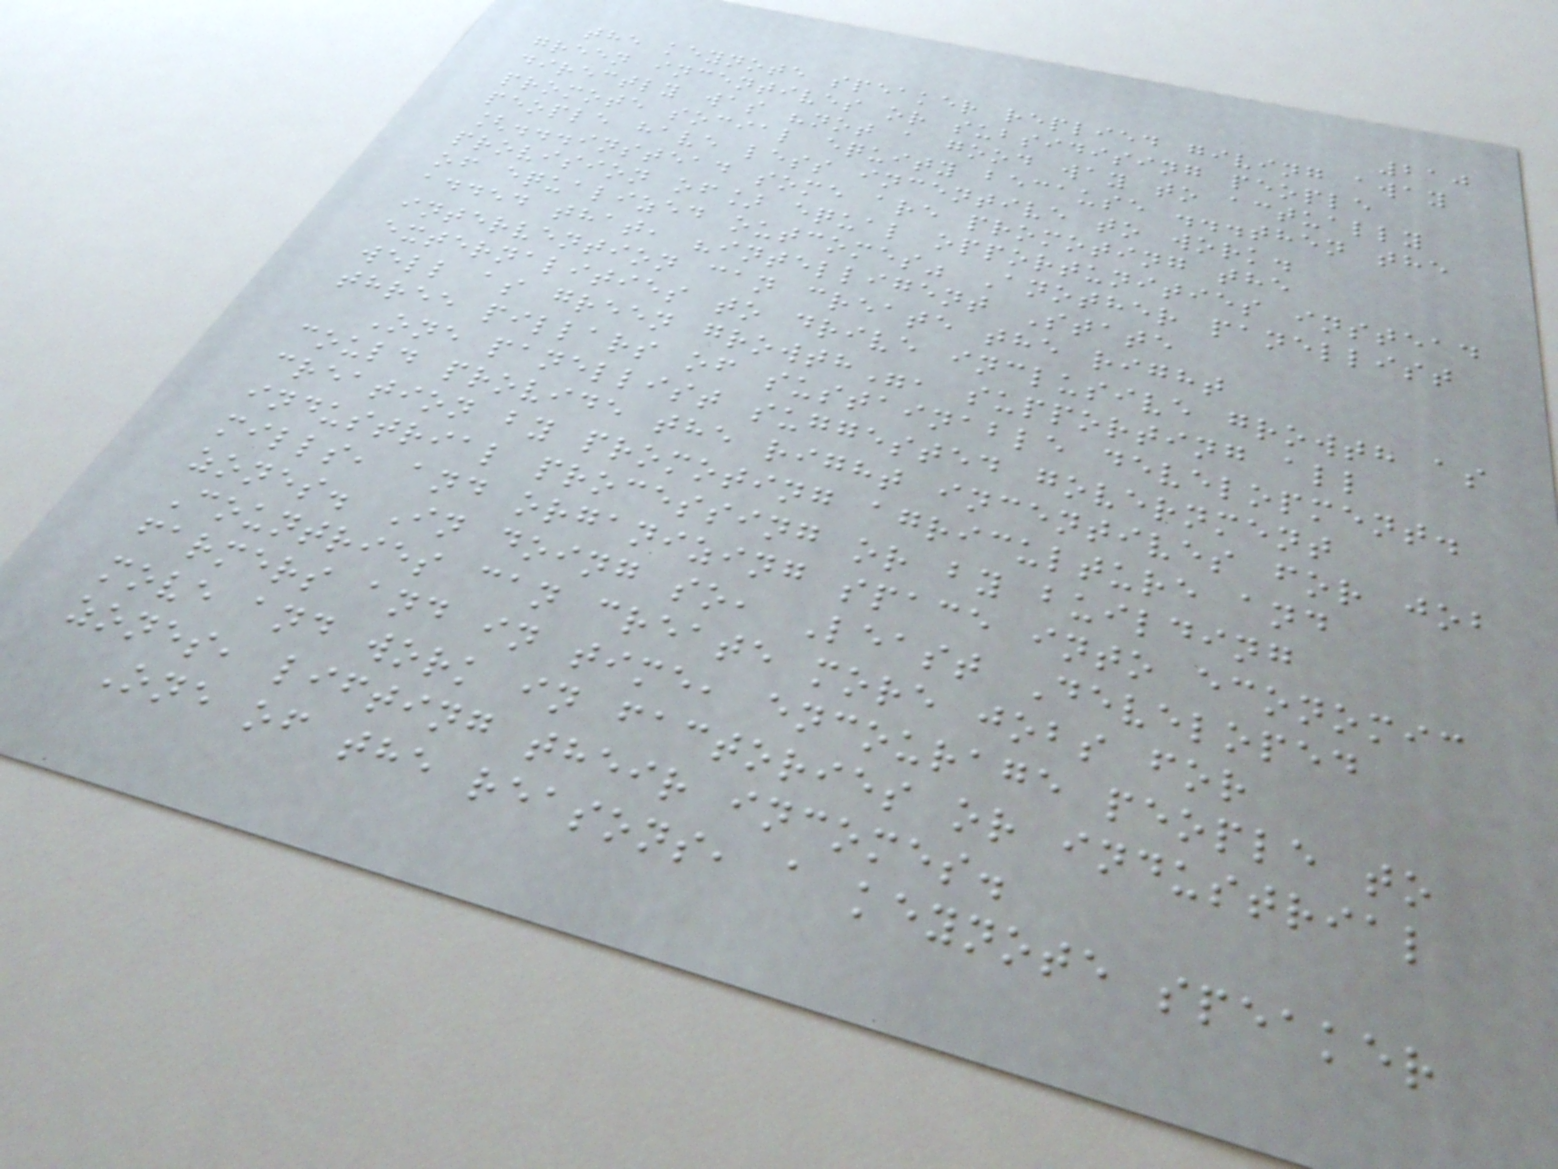210
the keynote speaker replied giving away
green incentives or subsidising people
directly was "not a good way to actually
promote social equity because ...then the
people have less incentive to work.
[...instead some are promoting the
provision of] equal opportunities instead
of equalized outcomes" Another panellist
added that, "intelligent State
intervention can create the right
externalities to drive inclusive growth as
well as green growth", supporting all
three pillars of sustainable development.
One panellist suggested government
could provide the right incentives for job
creation by promoting agriculture and
industrial processing or by building
mills, and organizing space into economic
zones. In doing so, Least Developed
Countries can create more jobs for
farmers and in time, encourage people to
move and work in factories or industrial
zones, lifting their incomes.
One of the reasons, a keynote speaker
